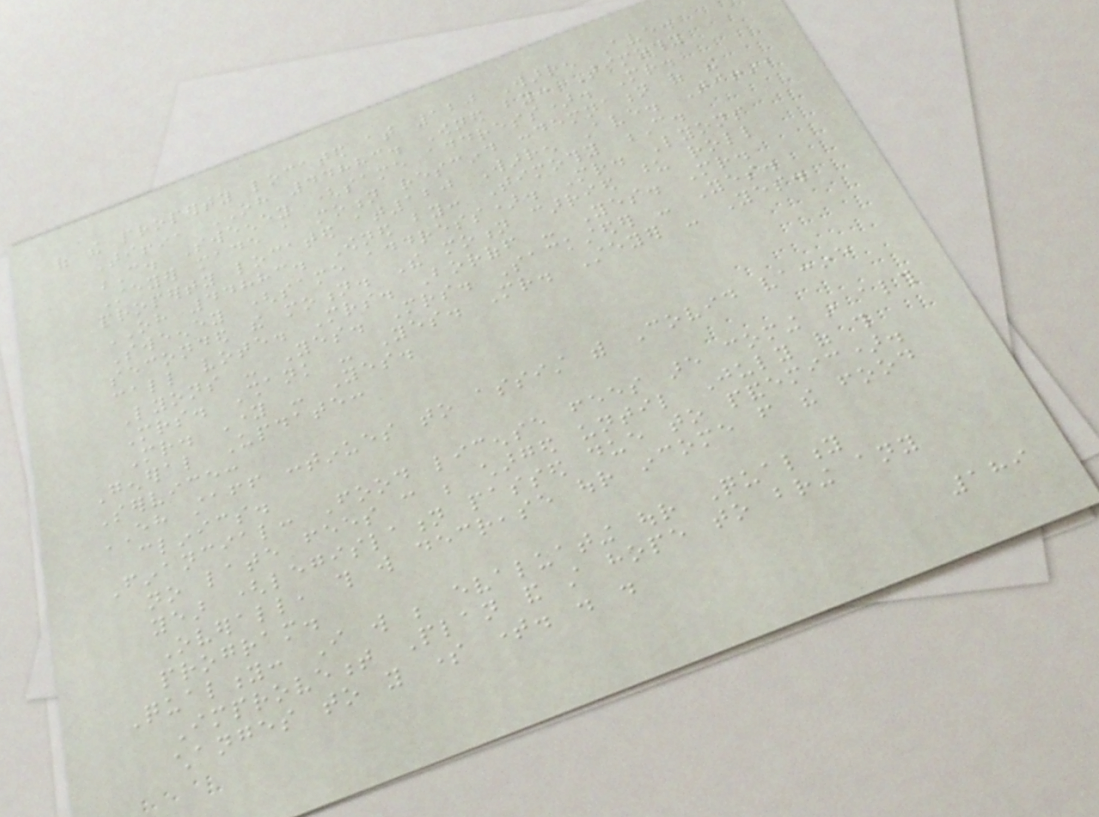of the property located at 120 Warren Ave.
Tiffin, OH 44883. Owned by: Timothy
C. Sweeney (same address). Mr.
Steyer made a motion rescind condemnation of the
property located at120 Warren Ave. Tiffin,
OH 44883. Owned by: Timothy C.
Sweeney (same address). Mr. Lyons
seconded the motion. The motion carried upon roll
call vote. Mrs. Boroff - Yes. Mr.
Lyons - Yes. Mrs. Sacksteder - Yes.
Mrs. Shank - Yes. Mr. Steyer - Yes.
Mr. Young - Yes.
General Update:
Service:
EH staff continues to assist with Covid vaccine
clinics.
Financial: Food license fees are coming in although
no late fees can be charged until July of this
year (legislation passed due to pandemic).
Overall, this will decrease our income from the food
program.
Quality: I will be evaluating our Quality
Improvement Plan and still hope to bring any
changes to you some time. . .
189
